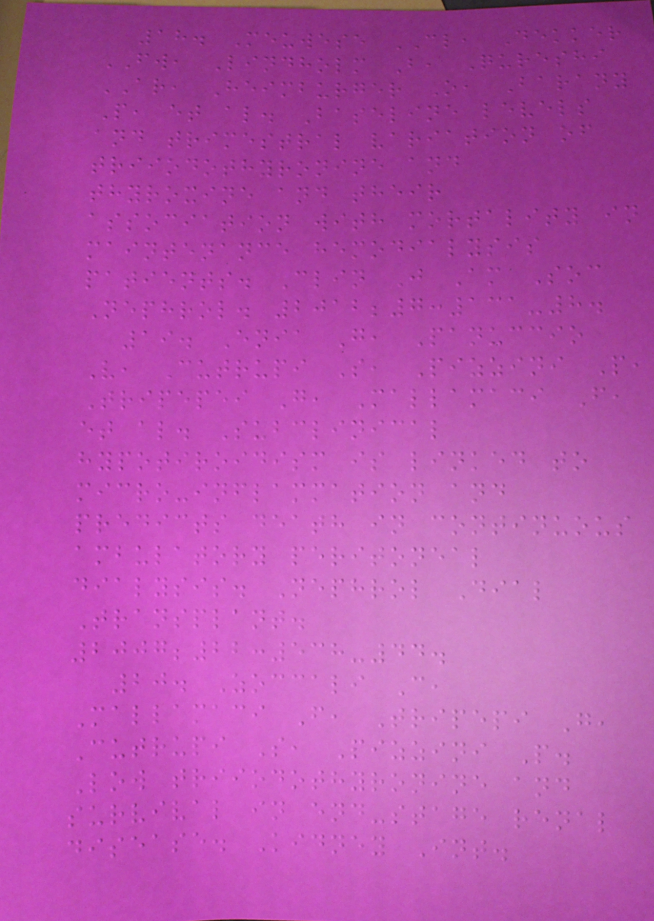18. Meuwese CL, Dekker
FW, Lindholm B, Qureshi
AR, Heimburger O, Barany
P, et al. Baseline levels
and trimestral variation of
triiodothyronine and
thyroxine and their
association with mortality in
maintenance hemodialysis
patients. Clin J Am Soc
Nephrol. 2012;7:131-8.
19. Enia G, Panuccio
V, Cutrupi S, Pizzini P,
Tripepei G, Mallamaci F,
et al. Subclinical
hypotiroidism is linked to
micro-inflammation and
predicts death in continuous
ambulatory peritoneal
dialysis. Nephrol Dial
Transplant.
2007;22:538-44.
20. Zoccali C,
Mallamaci F, Tripepi G,
Cutrupi S, Pizzini P.
Low triiodothyronine and
survival in end-stage renal
disease. Kidney Int.
